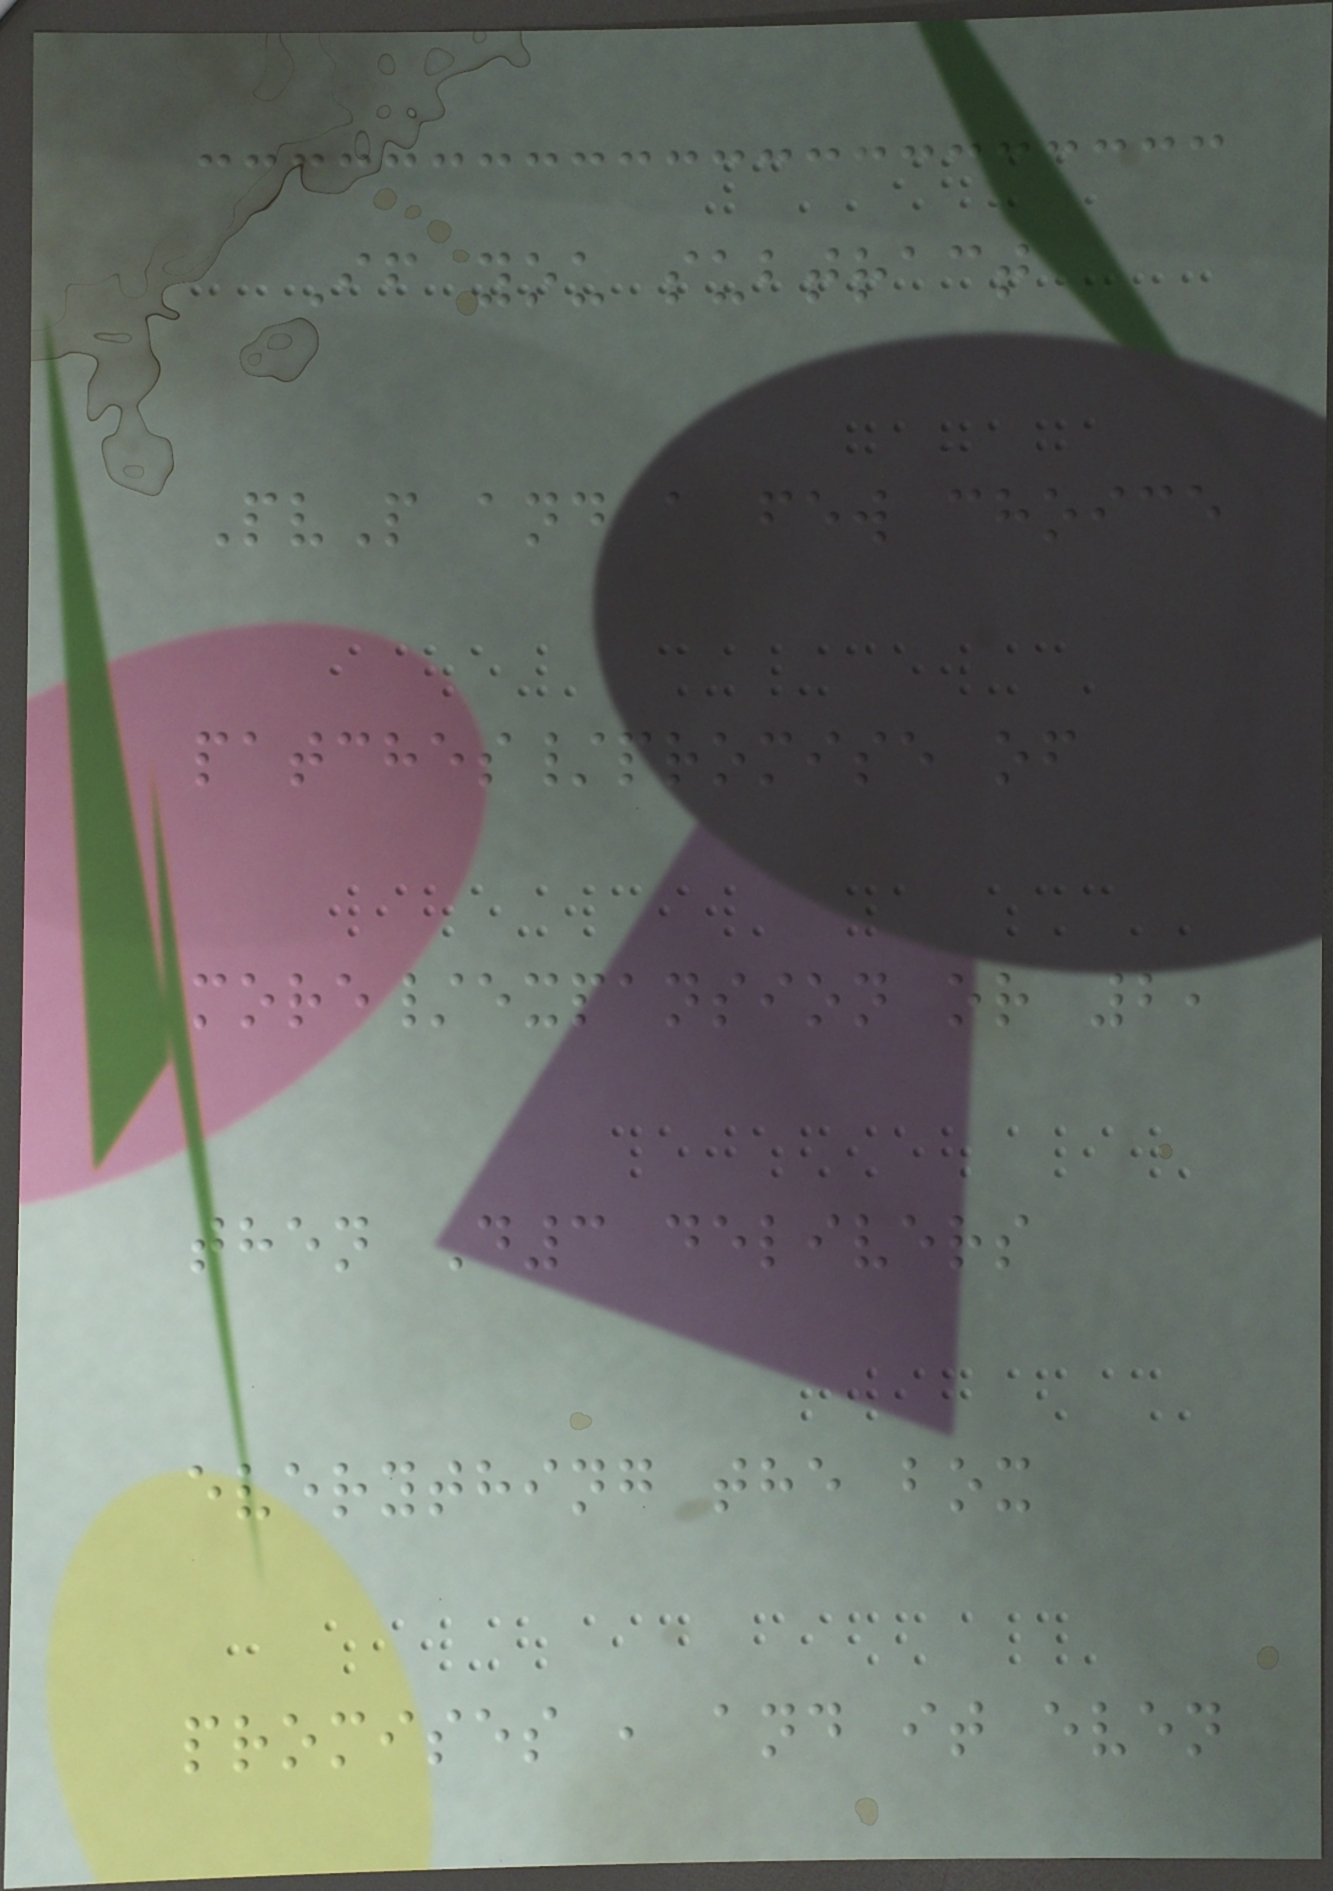If you subtract
PvP and a few choice
patches/promise of
more/expansion or 2,
then D3 delivers
everything the box
promises , and it even
